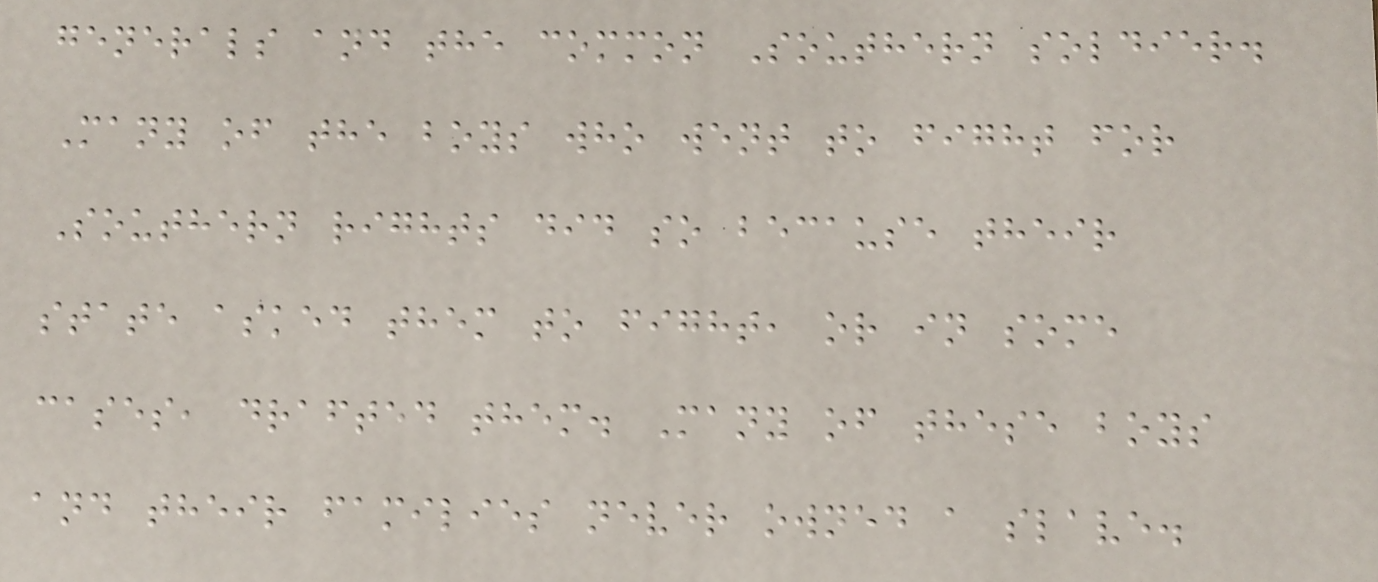generals and the common Southern soldier.
Many of the boys who went to fight for
Southern rights did so because their
state asked them to fight, or in some
cases, drafted them. Many of these boys
and their families never owned a slave.
